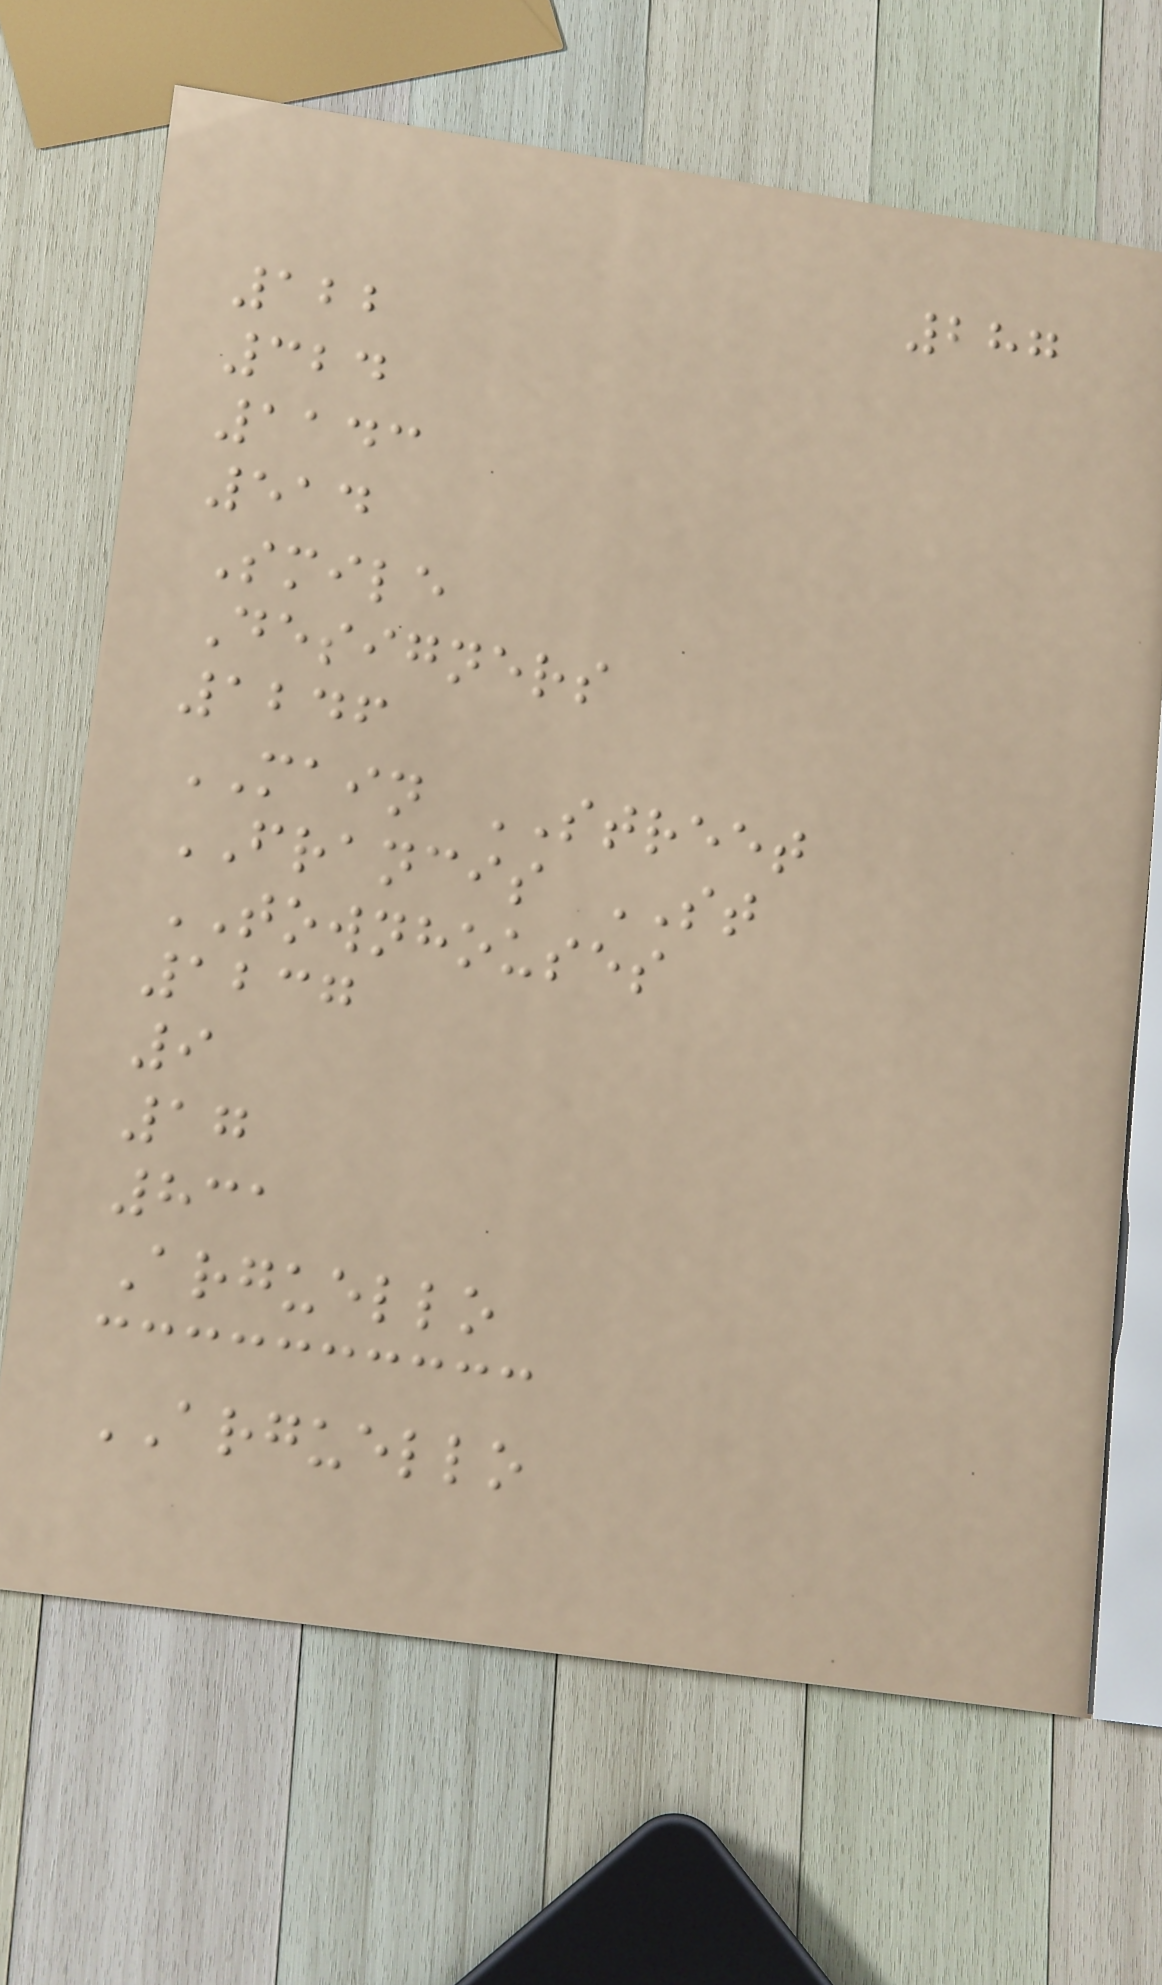287
122
324
1143
514
Smile
Designers
1246
MAIN STREET
FRANCIS ST
TOWNHOUSES
1237
9
17
831
Arguello
ARGUELLO
